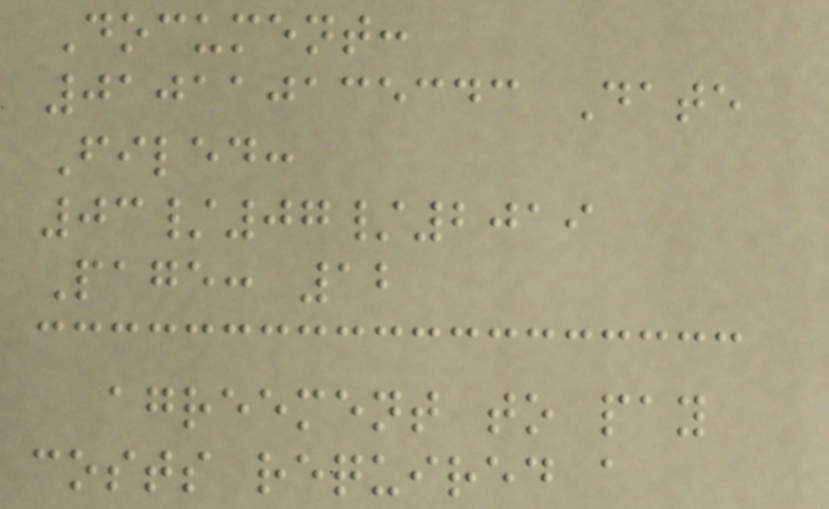Document:
010110135343 Date
Filed:
03/07/2019
Page: 12
agreement to pay
costs required a
